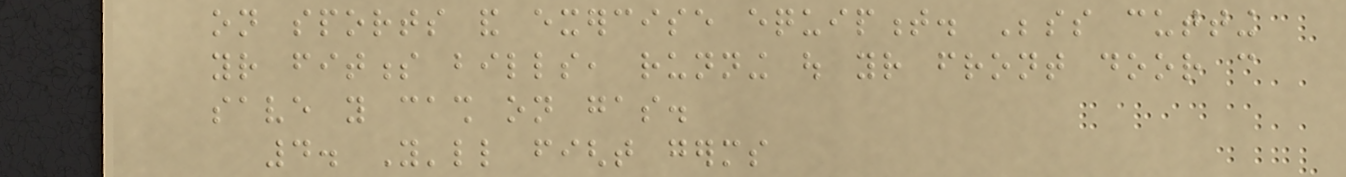on sports and exercise equipment. Besides cutting
your fitness bills, running out your front door can
save you cash on gas.
4. You'll fight germs
